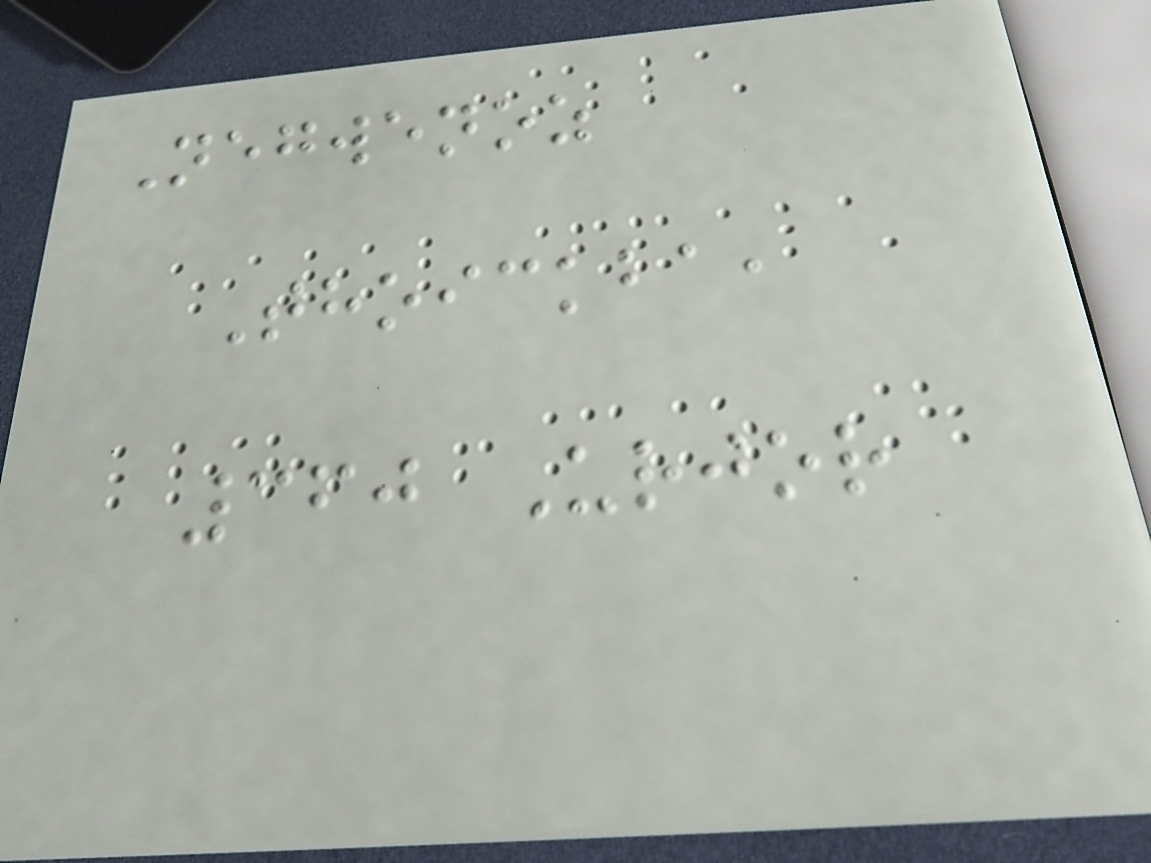Negwenoz
Thoickba,
360 Urjor
